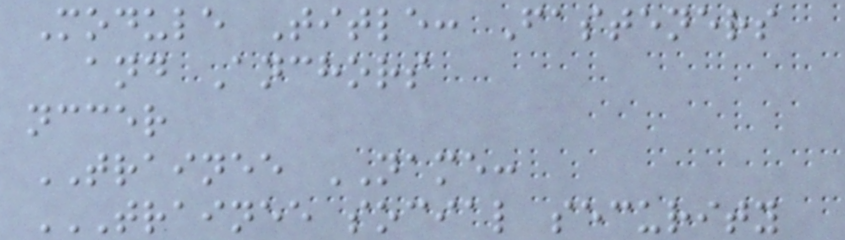Module Title: Fasteners
and Anchors
nccer
TRAINEE NAME:
TRAINEE SOCIAL SECURITY
